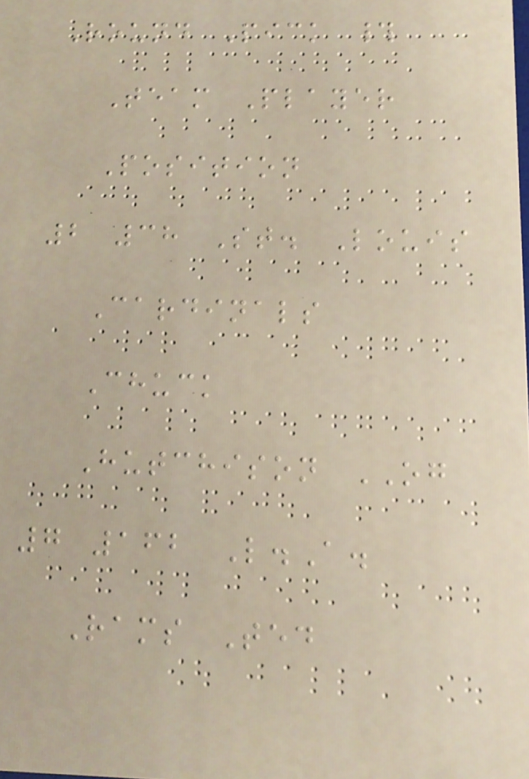Round Pick #
Team Player
Position
2 38 St. Louis
Cardinals
Chuck
Hutchison OG
7 162 L.A.
Rams Ted
